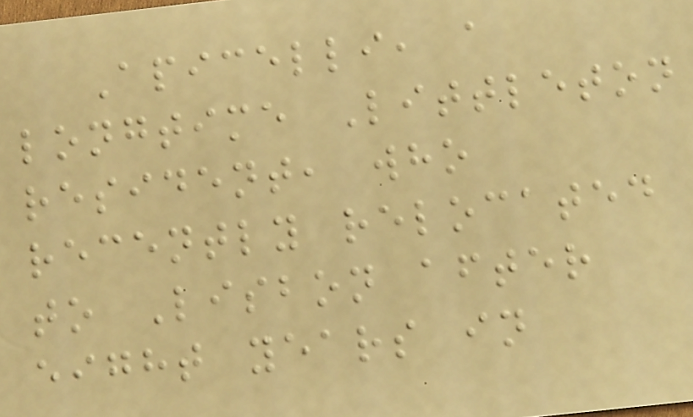Apicelli, a
longtime Littleton
resident, who
recently relocated
to Lisbon after
eight years in
